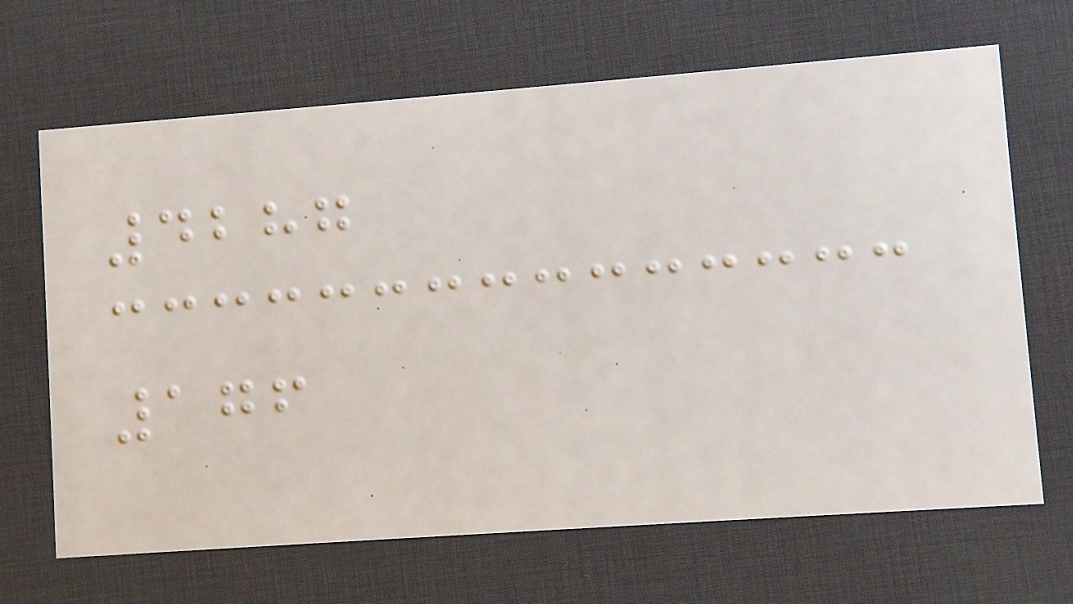4287
176
